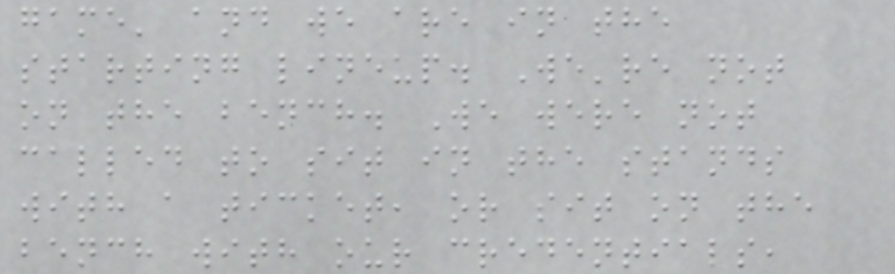game' and we are in the
starting lineup. We're not
on the bench. We were not
called to sit in the stands
with a ticket, or sit on the
bench with our credentials,
